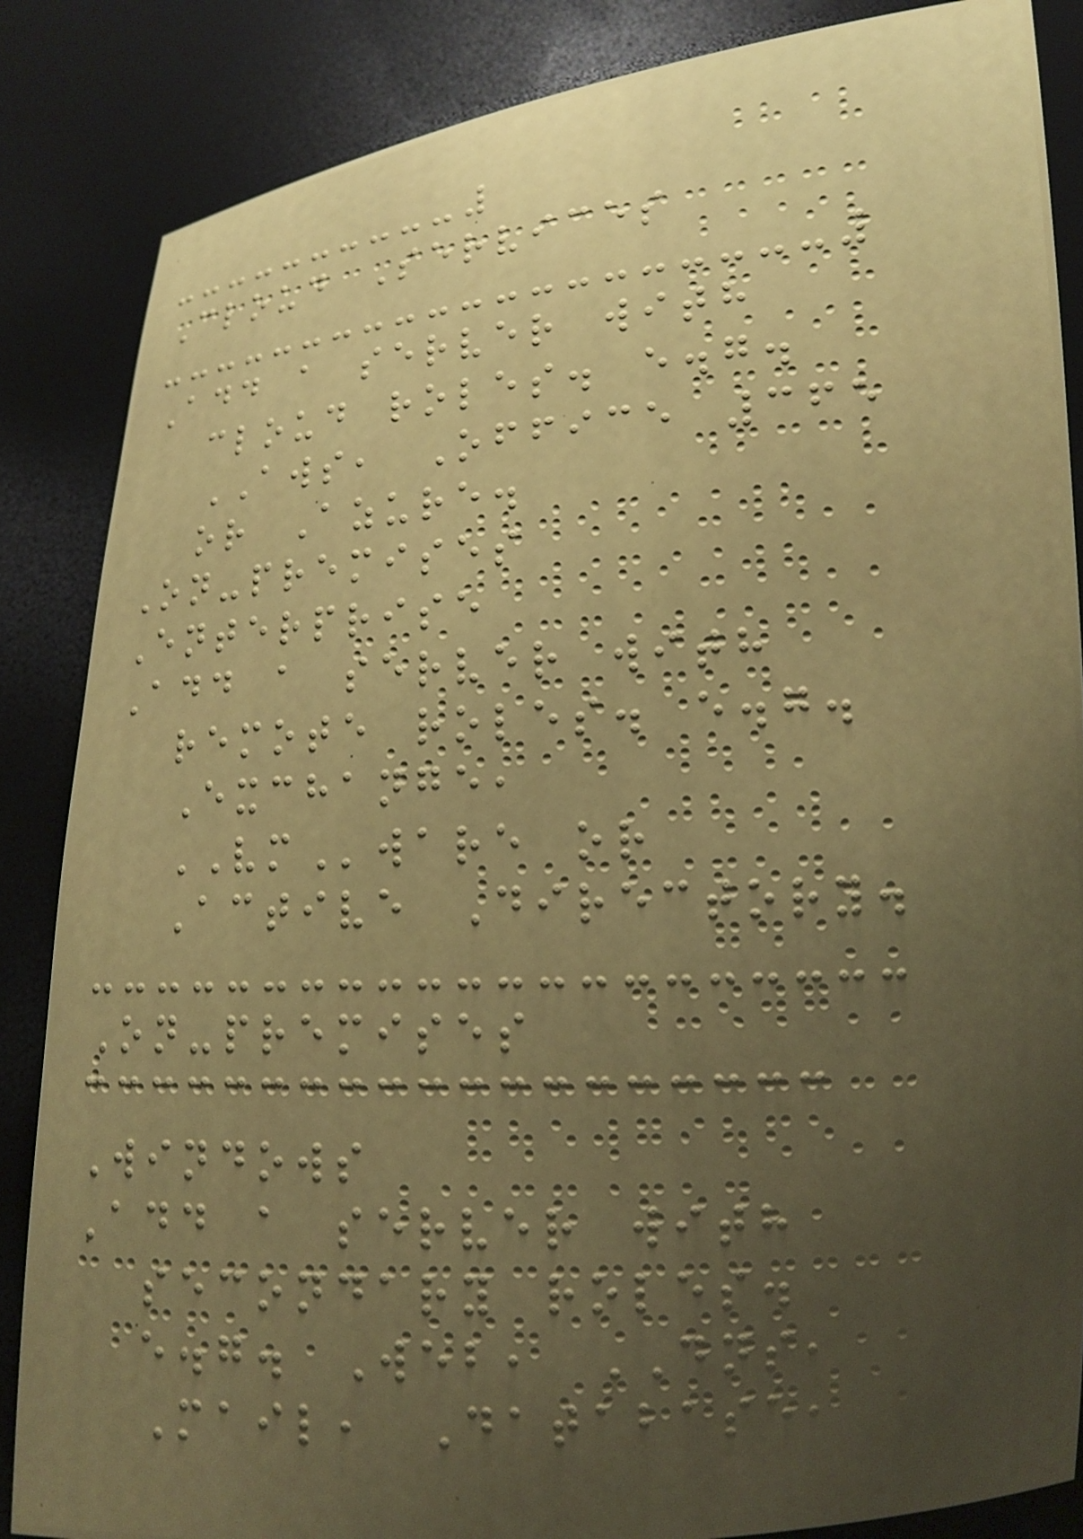Cloud Services
Add a server with
cloud roles. e.g.
AWS, Office 365
or Azure.
On-premises
Enterprise
Add a server with
remote roles. e.g.
Exchange,
VMware or
Active Directory.
On-premises
Windows
Add a server with
secondary roles.
e.g. Web, DNS,
Mail, Database,
